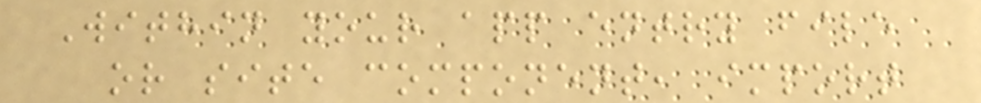Within your app entry file
or site component, import
